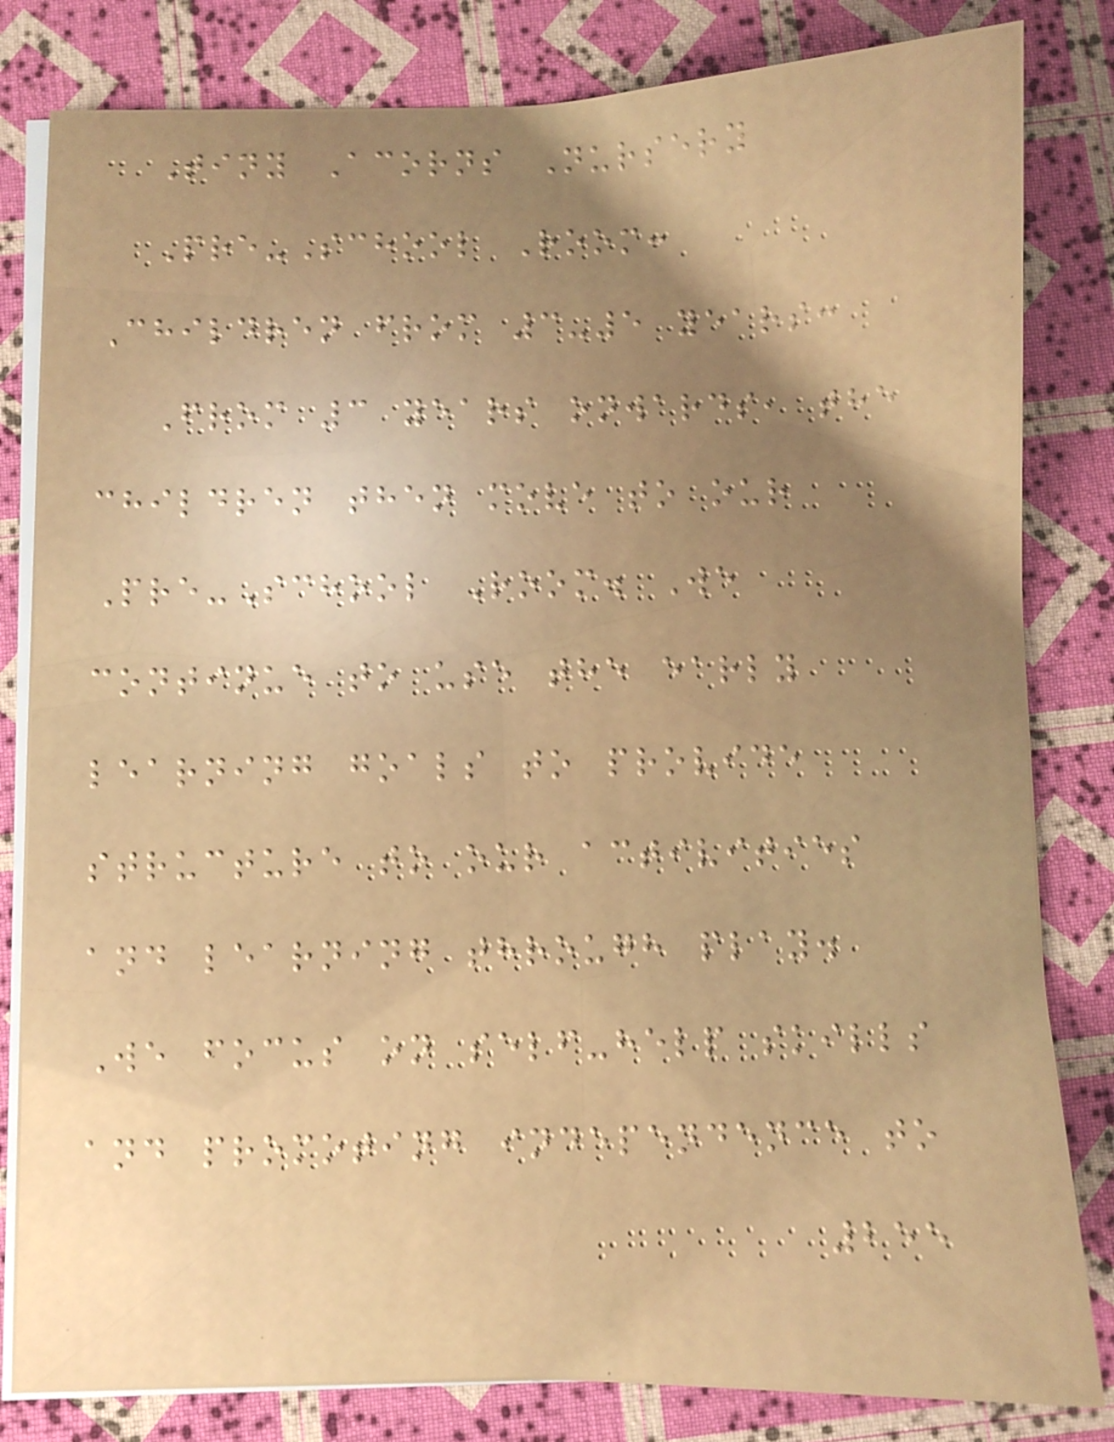Tiny Acorns Nursery
Pre-School Room:
Children from 3-5 years:
From 3 years onwards, the
children then move to our
Pre-School Room. We
continue to use the early
learning goals to provide
structure to our activities
and learning through play.
We focus on self-help skills
and promoting independence to
255
